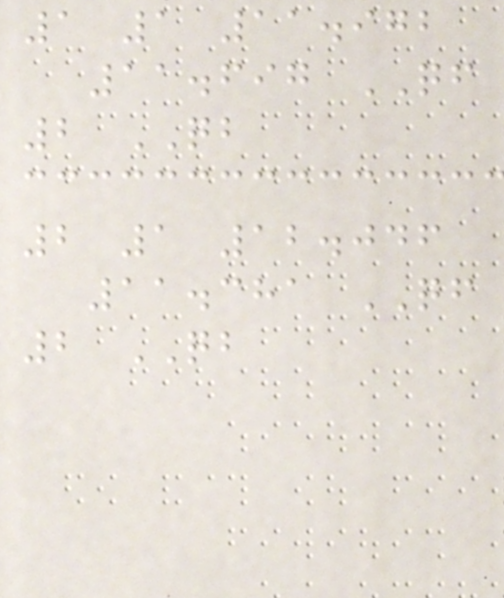1 1 11.972
11.697 QF
2 QB
2 1 12.046
11.381 QF
2 QB
